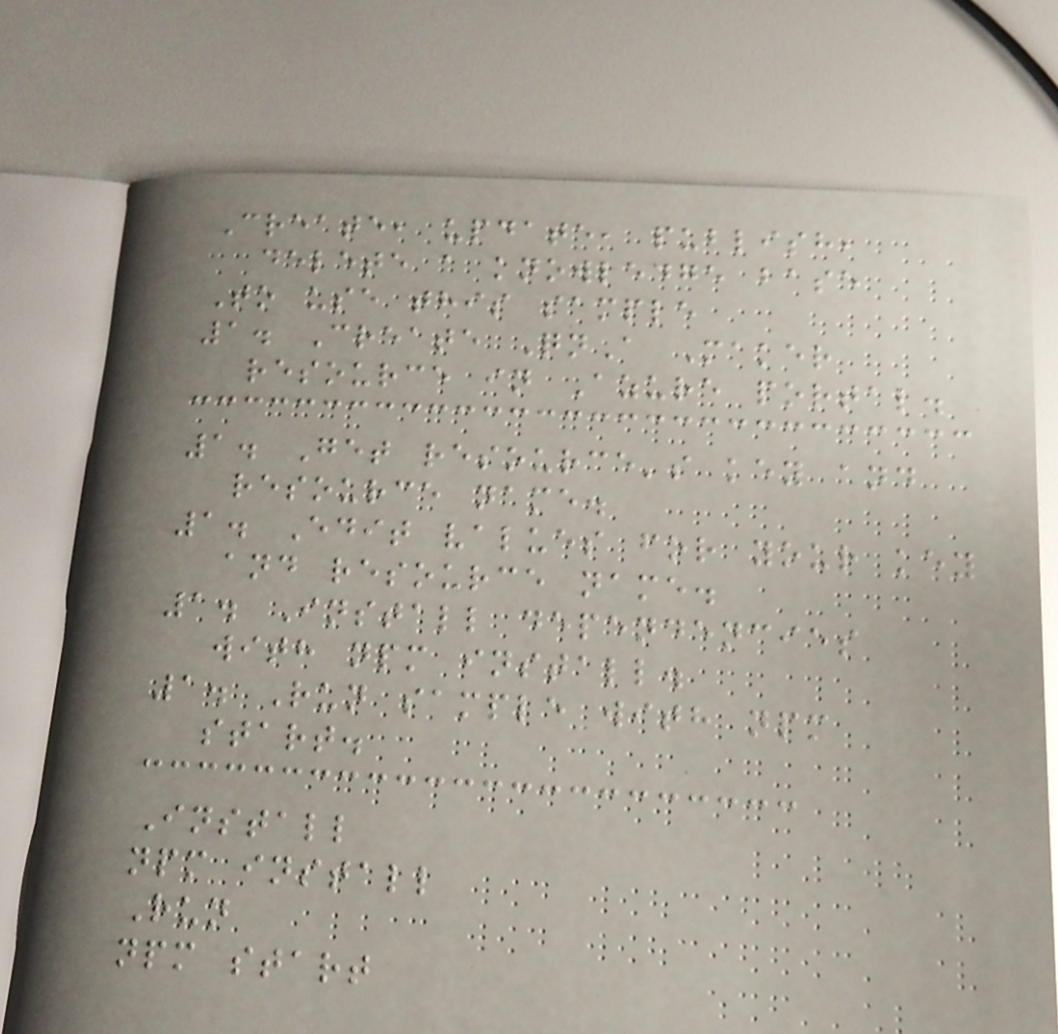Create, update, publish,
delete a knowledge base
To use this sample
1. Create QnA Maker
resource in Azure portal.
1. Get resource's key and
resource name.
1. Edit values for your key
and resource name.
1. Install dependencies
with npm install.
1. Run sample with npm
start.
Install
npm install
Run
npm start
